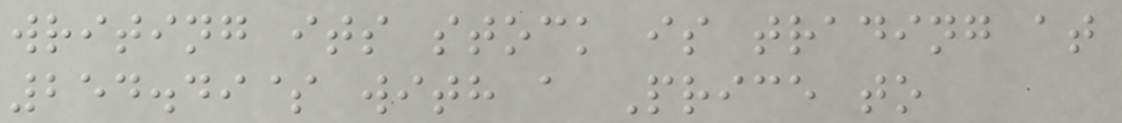writing its stock is trading at
254.49$ with a Price to
